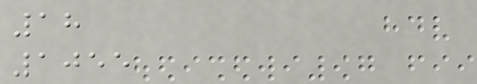18
1055
